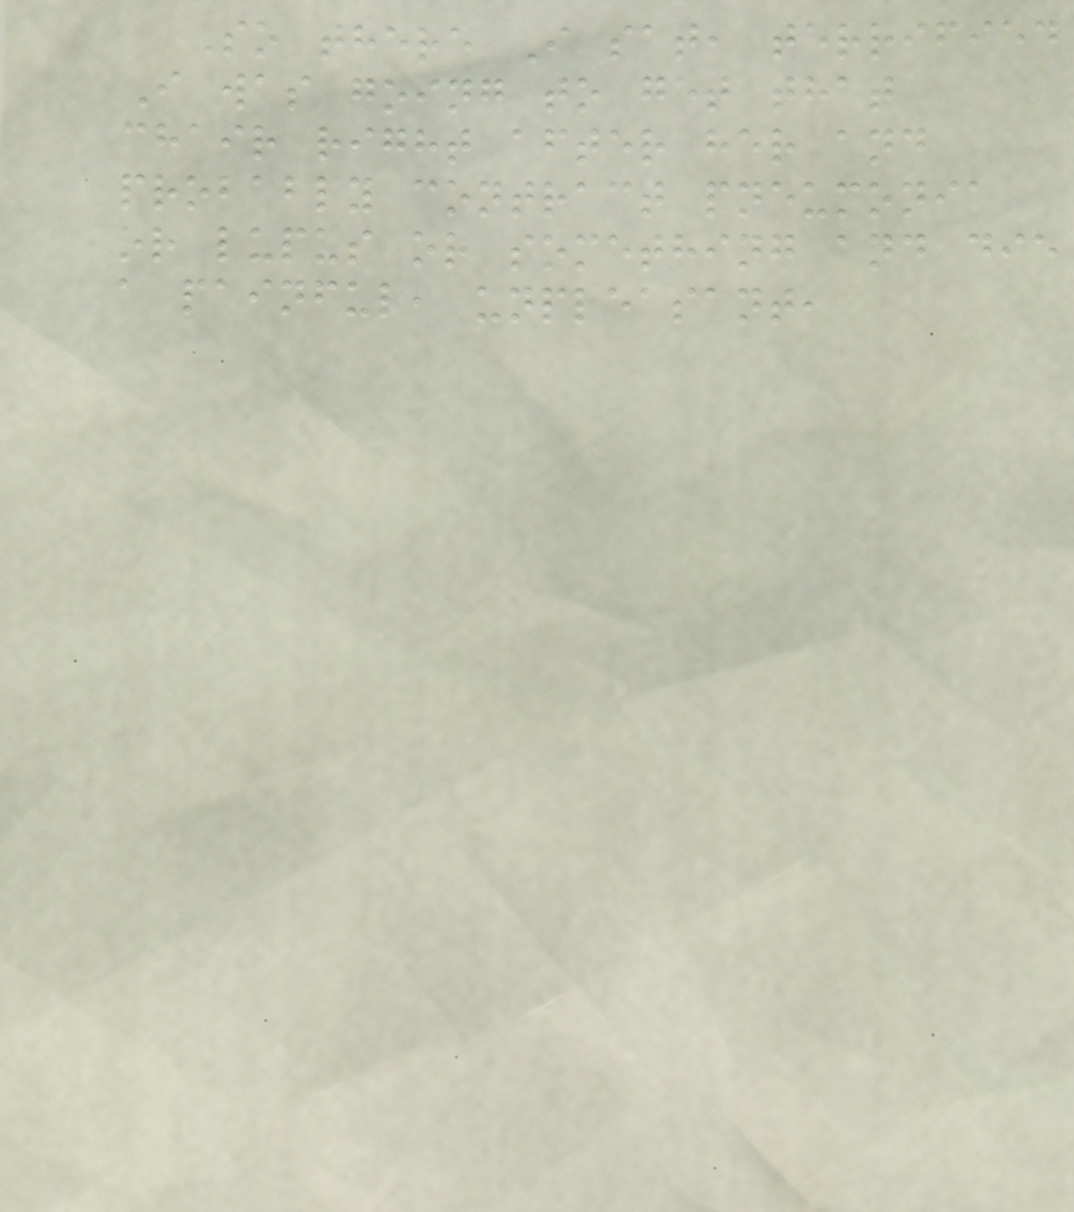So there I sat, terrified
I was going to get that
chair right after her and
probably contract pneumonia
or lupus or something and die
a painful, unpleasant,
